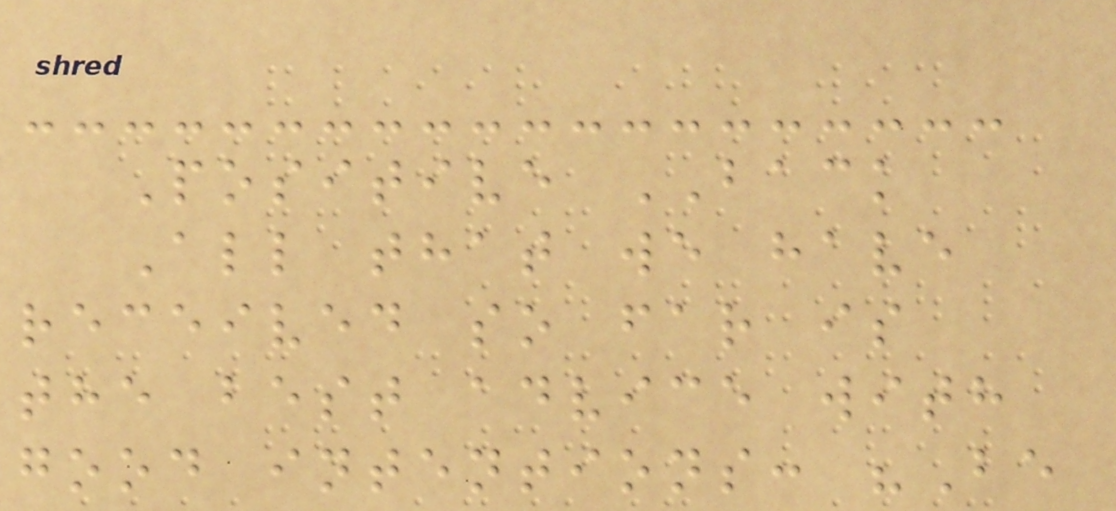Positive BACK
All that we have
received so far is
the best advice with
good intentions: "Be
